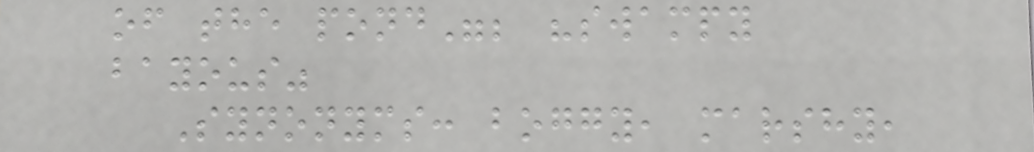of the pond"; "swampy
bayous"
Synonyms: boggy, marshy,
